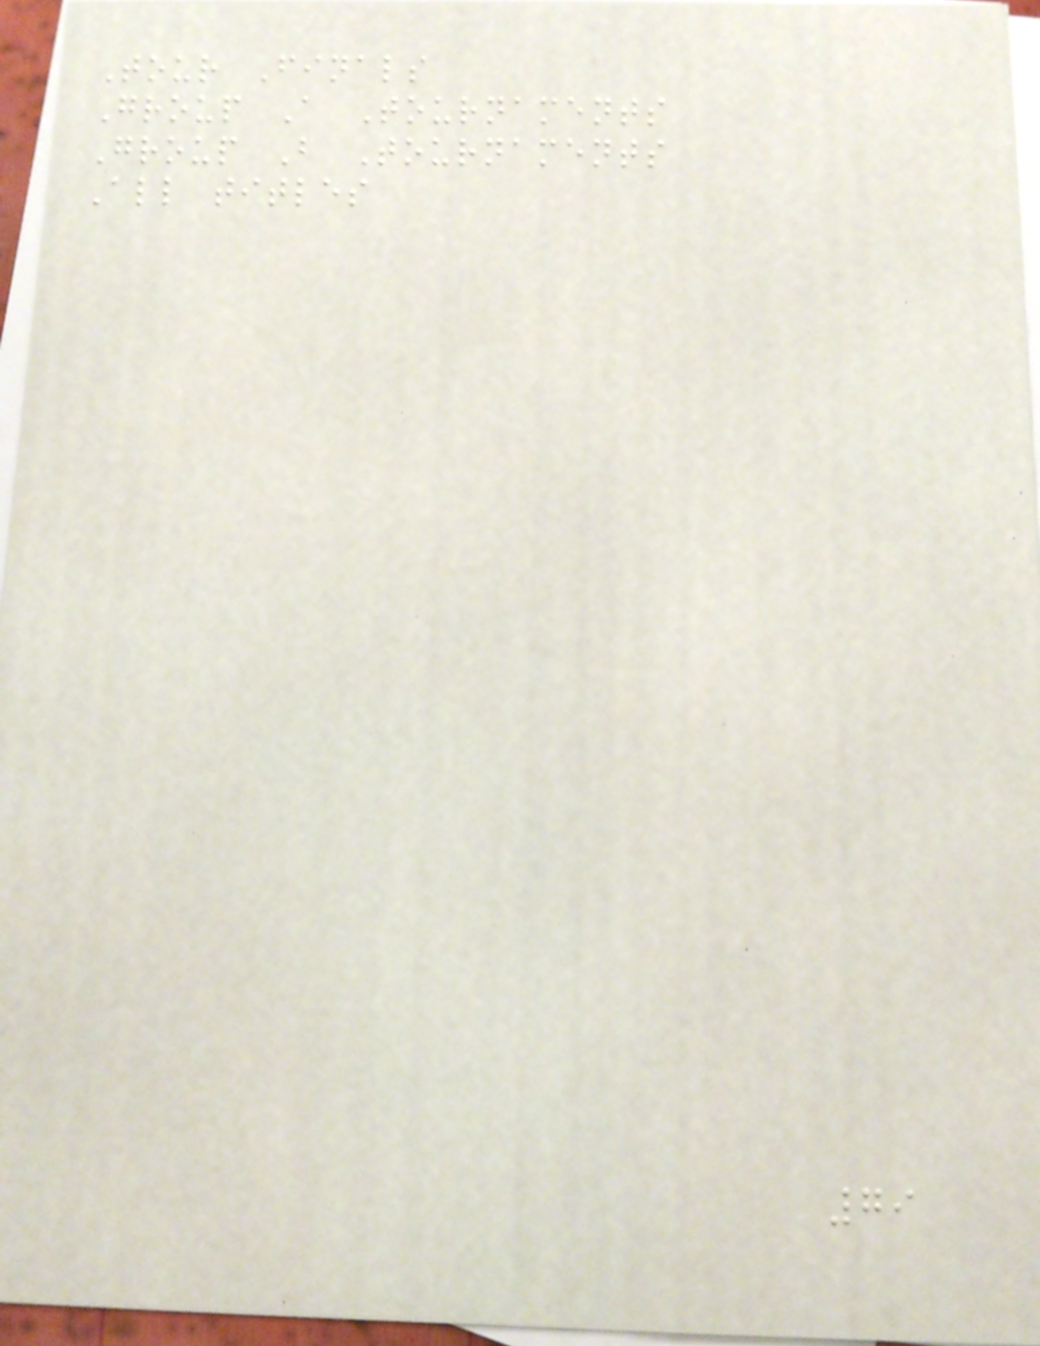Tour Finals
Group A Tournaments
Group B Tournaments
All titles
79
